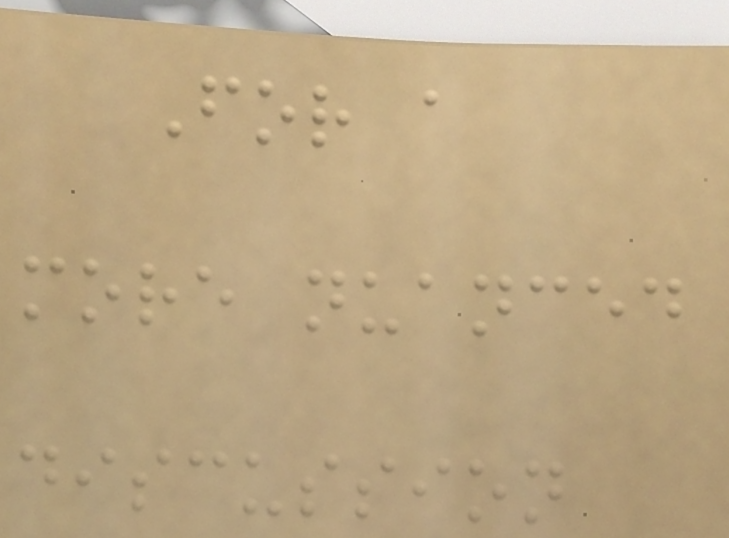For a
more nuanced
discussion
